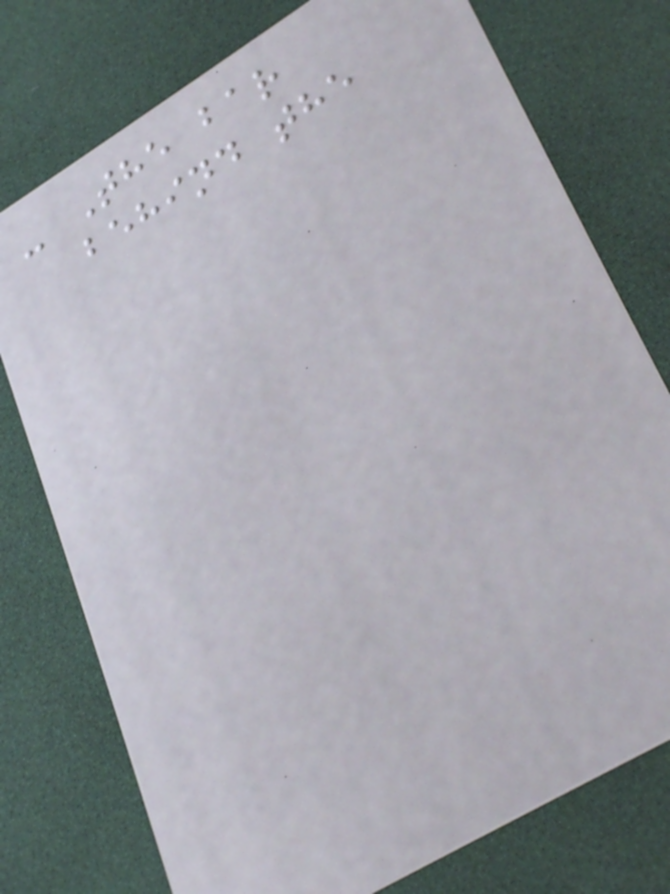- The bar
behind the
